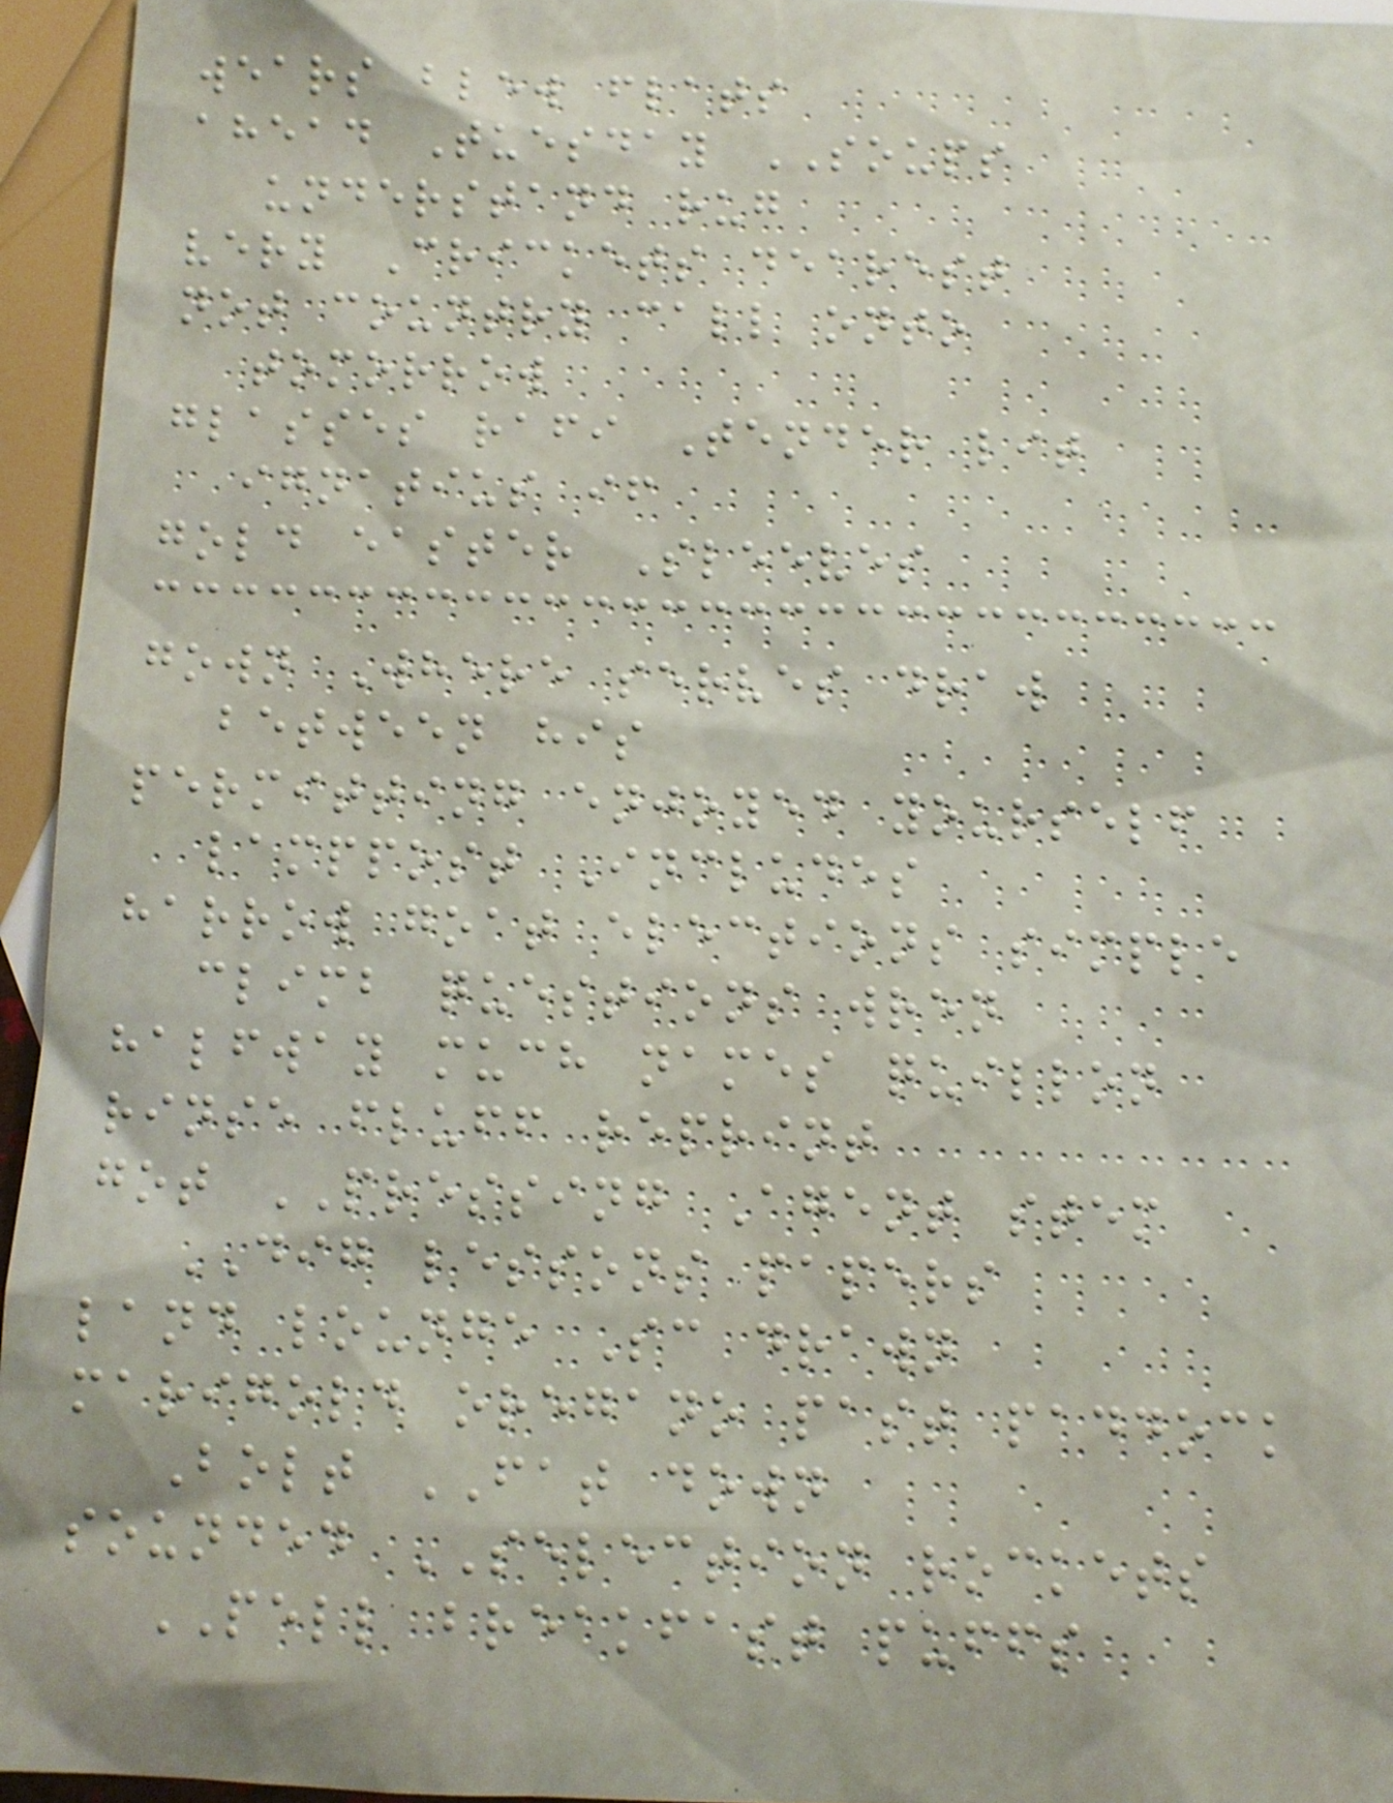wears blew flats
ahead Tuesday SOUPS
understand rug
very Crickets dearest
not country call onto
tomorrow
glasses rafi Tender lit
ignatius if
gold easter Sleeves
gown Where serves draw
between his
permitting enjoyed yourself
lamppost Includes
harrow goat elections simple
climb questions wren
halfway much names quillon
rinse fluff reprint
got PRESSING Agent stem
DIG lessons papers
land lounge Sc drawn
marigold oregano past paddock
Bolt FAT down
sounded SELECTION rockets
PELL breakfast puffs
